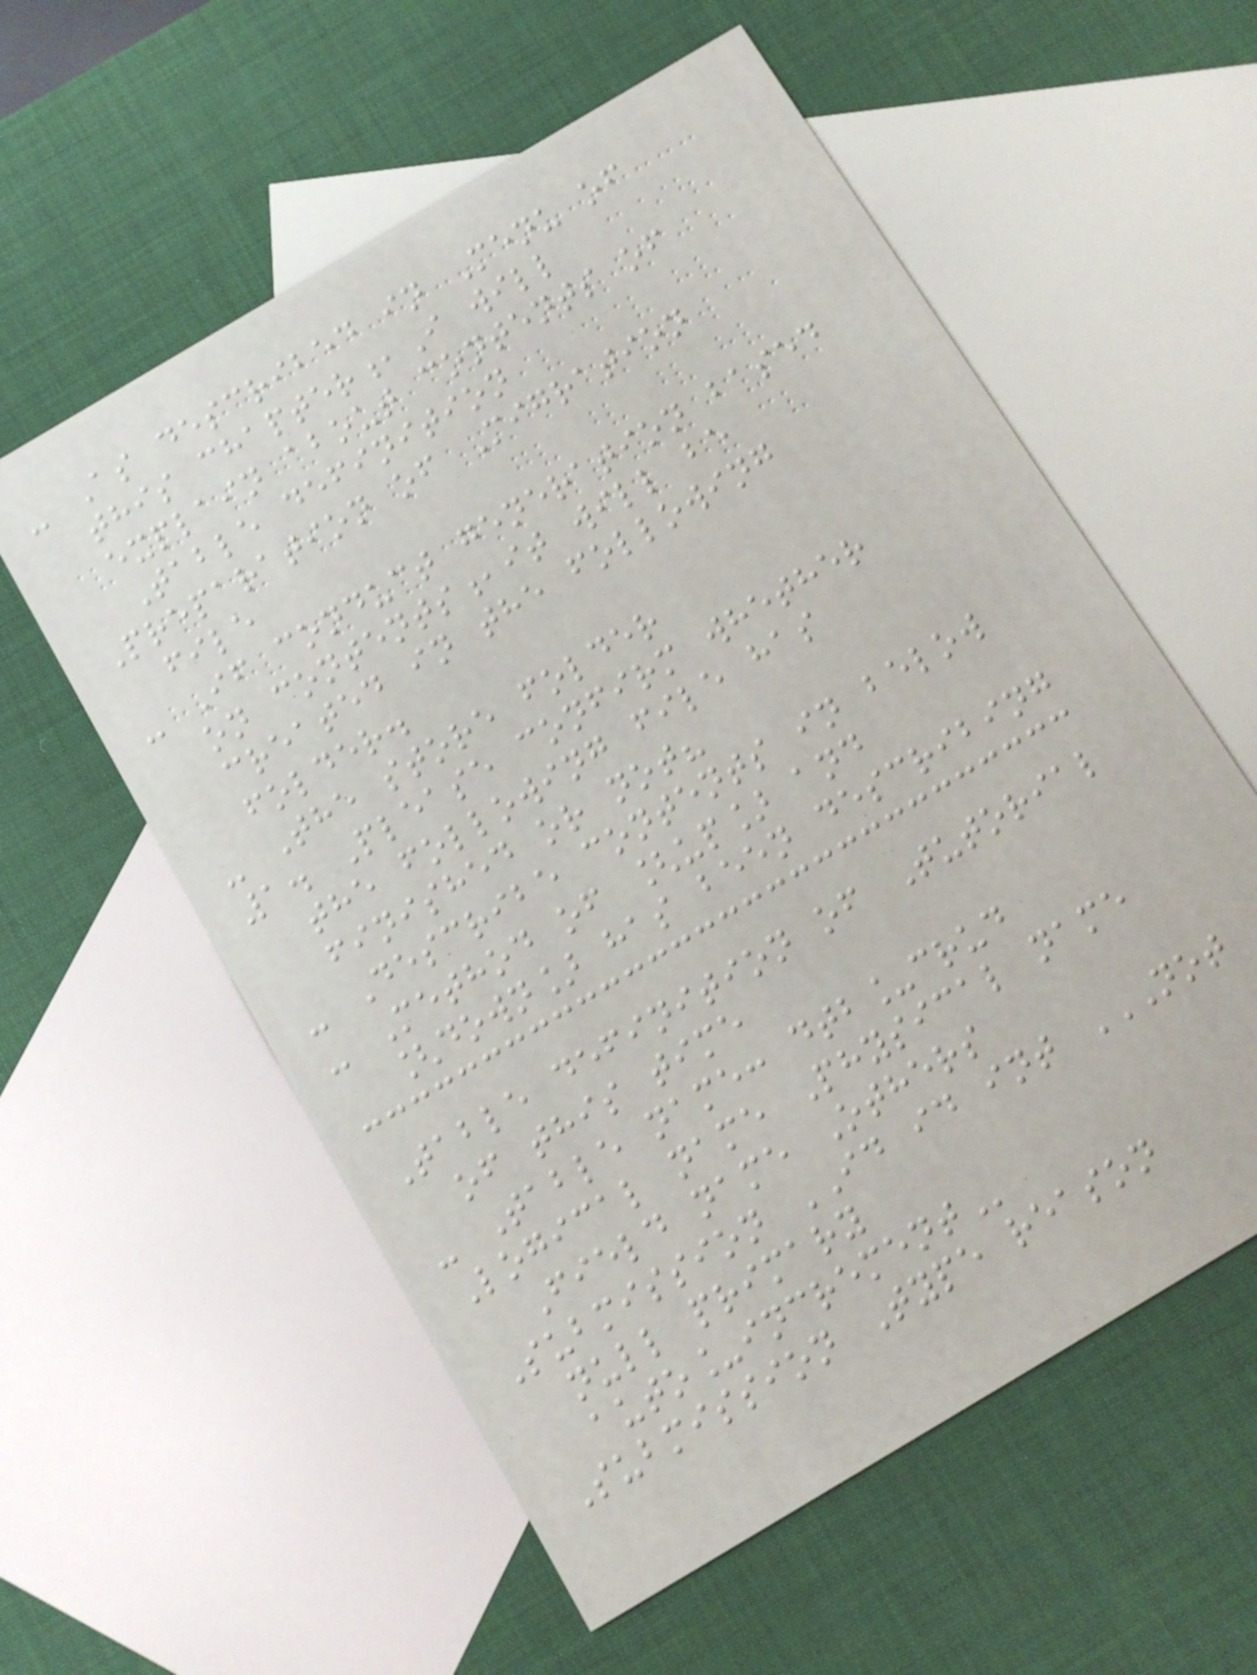- As described in Menu of
this chapter,I will
explain about contents of
Table definition
Preparation of Migration
file
- If conduct generation based
on contents,it will be
created in the following
folder.
- The store folder
1. Please confirm whether
the following file has
finished or not?
- Describe contents in below
- Method of [up] and
[down] has been describing
Table definition of Tutorial
of this time
- Table name: dtb_crud
Logical name Physical name
Field name Others
Submission ID id int NOT
NULL PRIMARY
AUTO_INCREMENT
Submission Type reason
